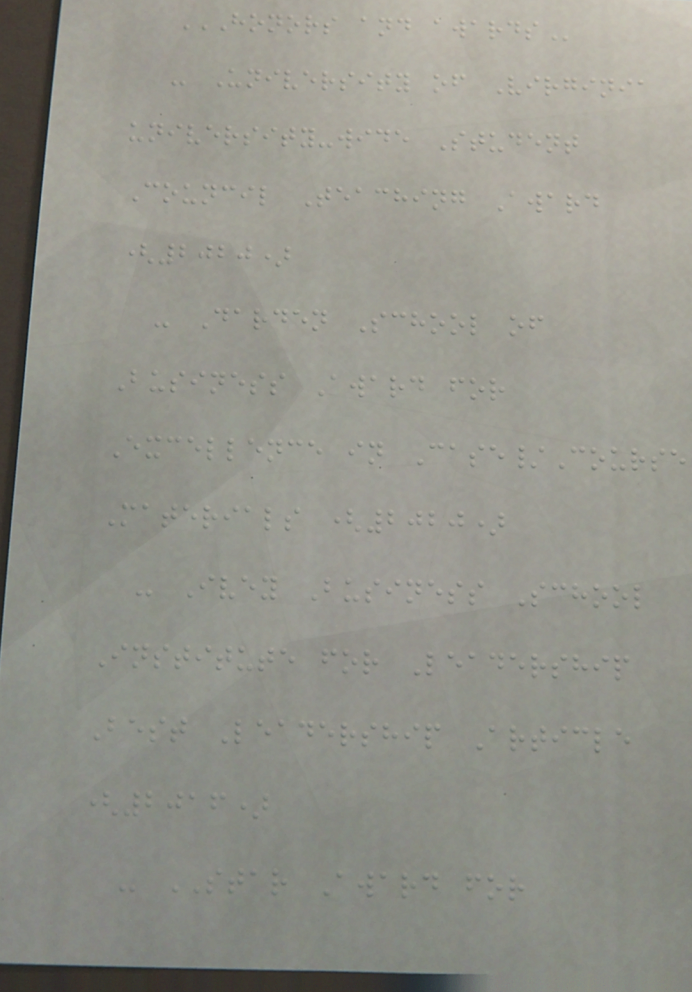HONORS AND AWARDS
- University of Virginia
university-wide Student
Council Teaching Award
(2020)
- Darden School of
Business Award for
Excellence in Case/Course
Materials (2020)
- Ivey Business School
Institute for Leadership
Best Leadership Article
(2016)
- STAR Award for
